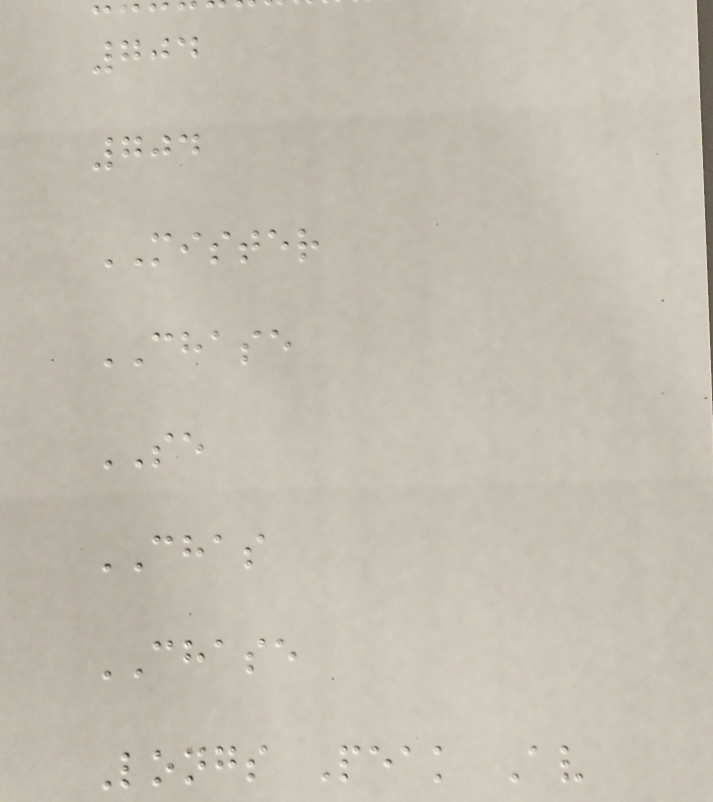704
704
MISTER
CHASE
SE
CHAS
CHASE
Longs Peak Av
